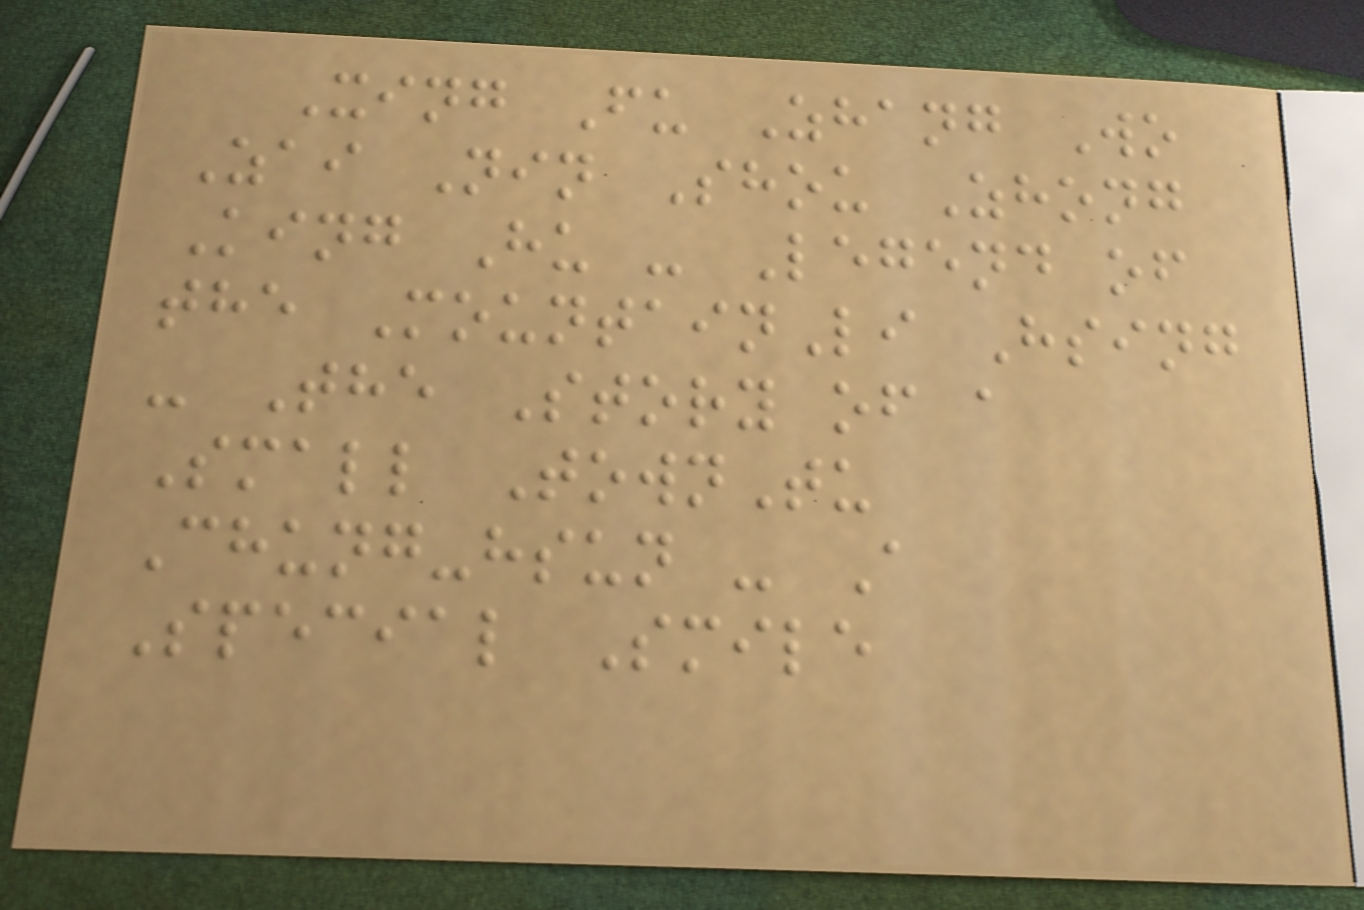Xing Fu Zhang Wo
Zai Nin Shou Zhong
King Hu - Legend of
the MountainLi Hsing
- The Story of a
Small TownTu
Chung-hsun - A
Special Smile
